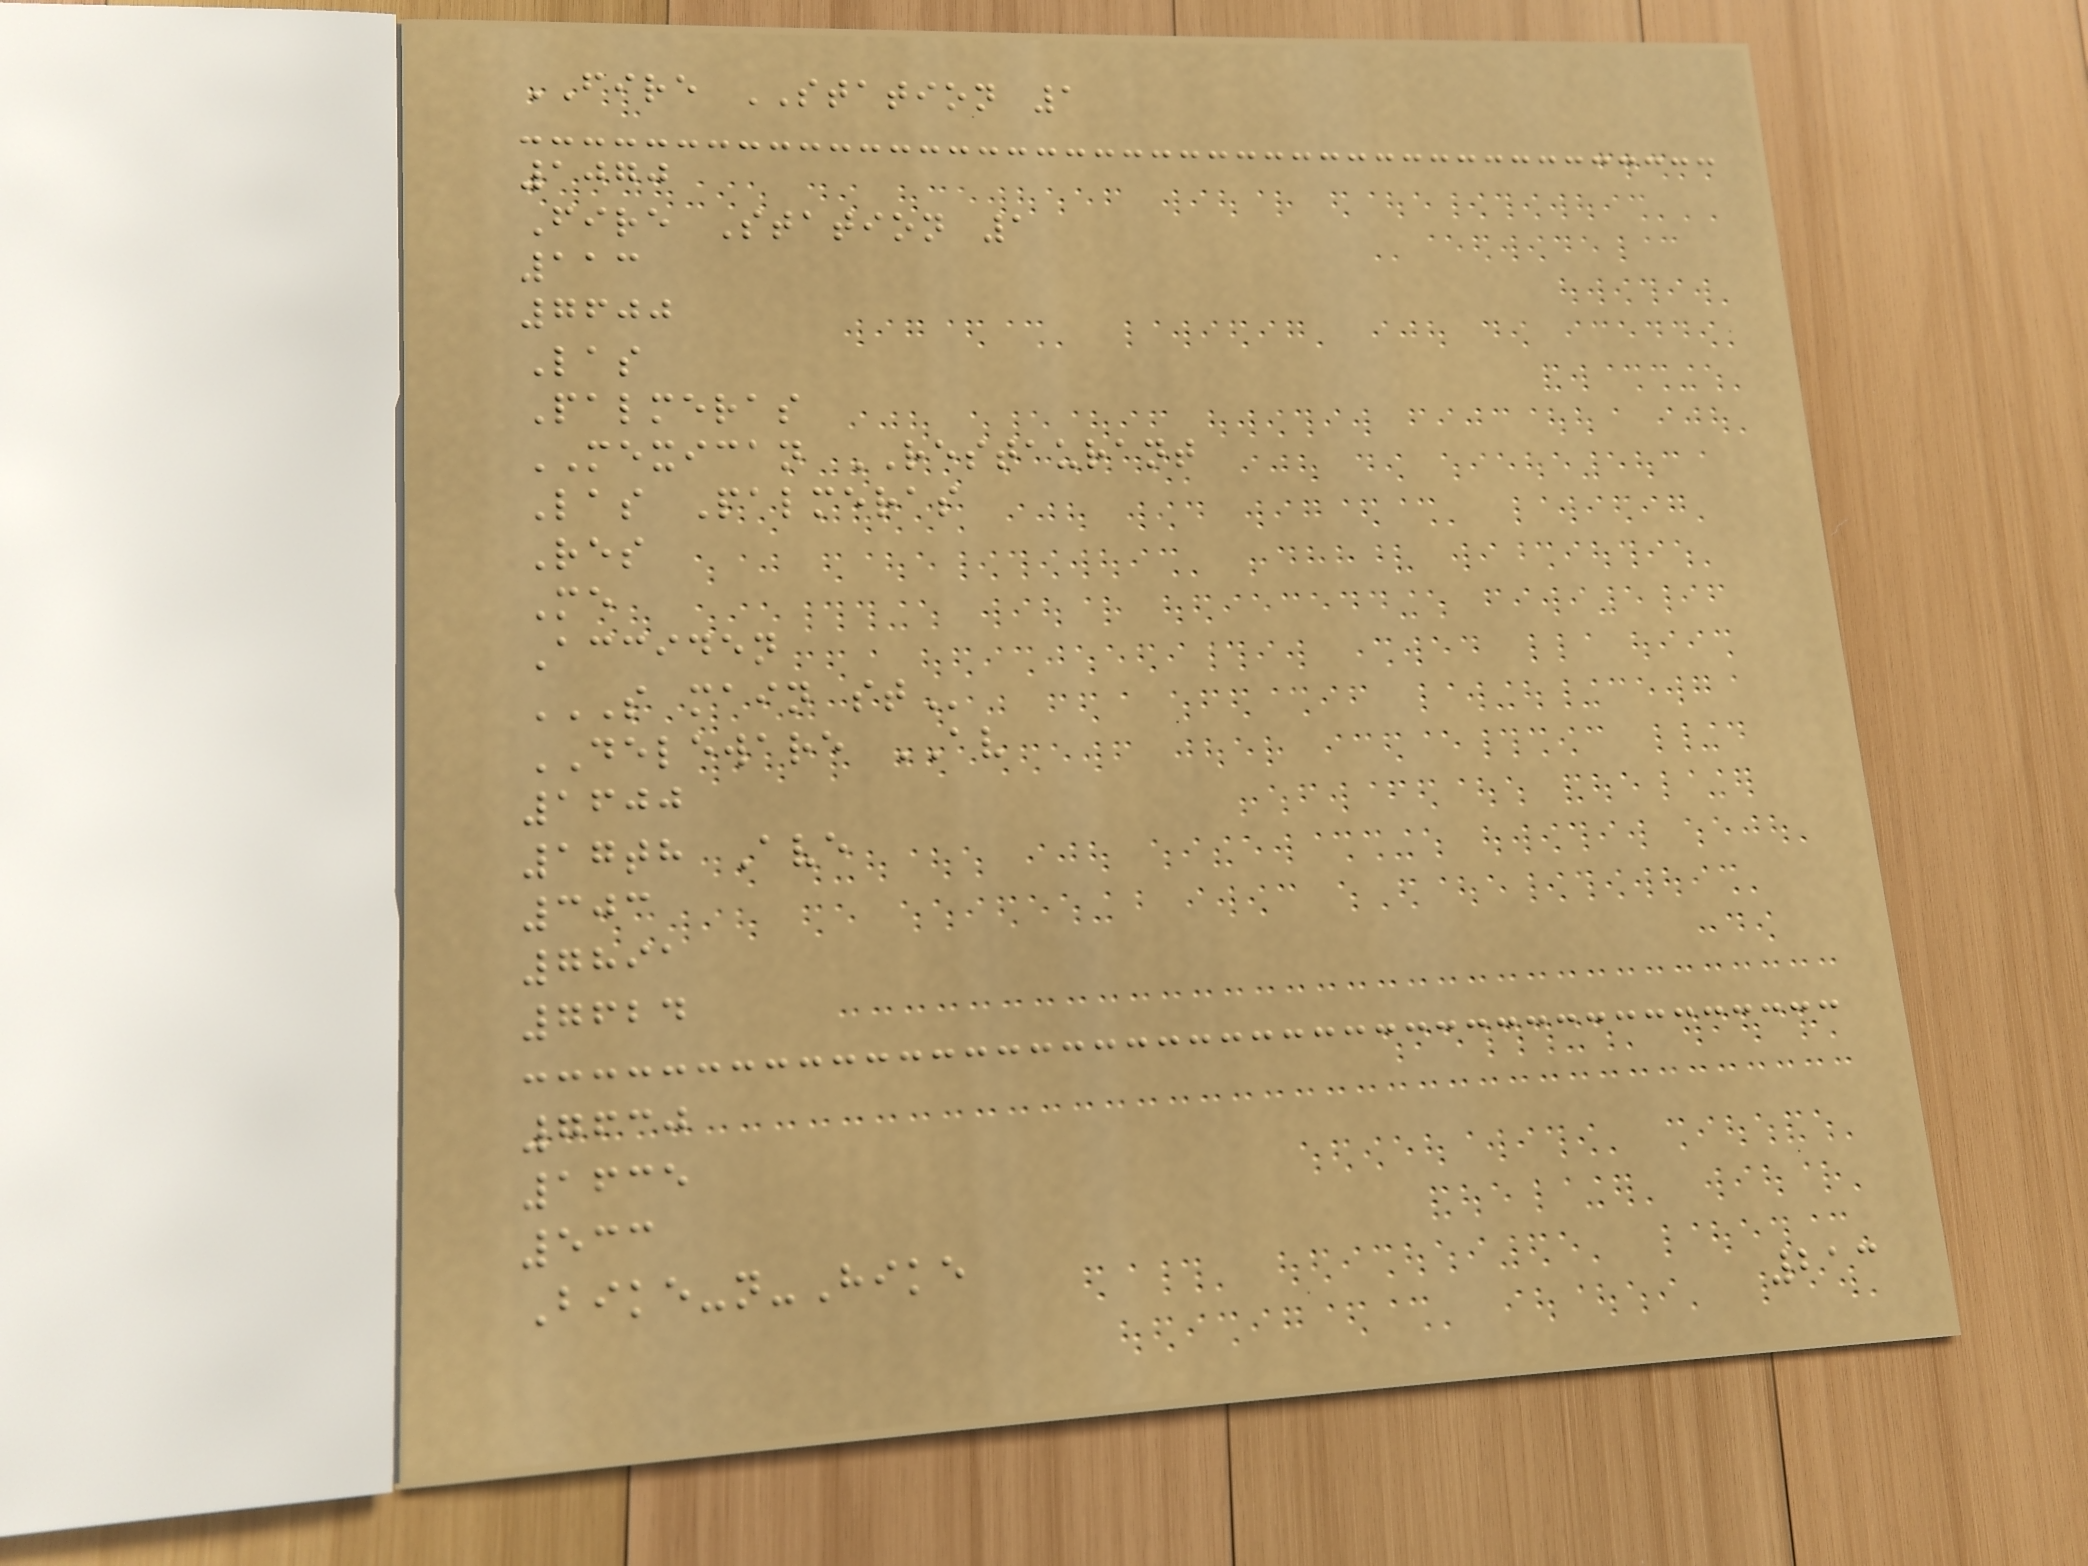FIRE STATION 1
1070
Fire Station 1
113
7600
Las
Palmeras
MEXICAN RESTAURANT
Las Palmeras
Res
Me
Acciden
S MAIN ST
DELEWARE AV
1600
17th Ave
303
7891
7624
7630
1635
533
Bike-n-Hike
213
